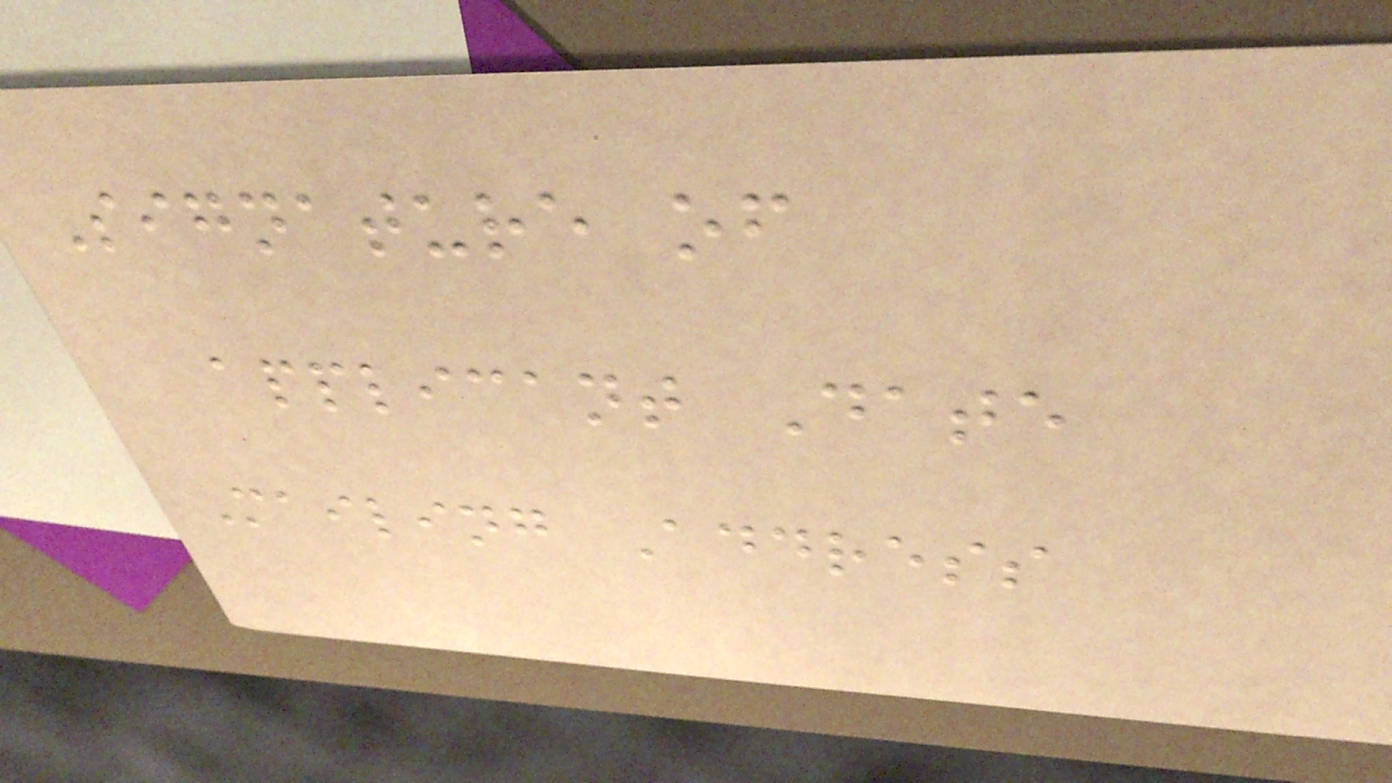Signature of
applicant Date
Mailing Address
